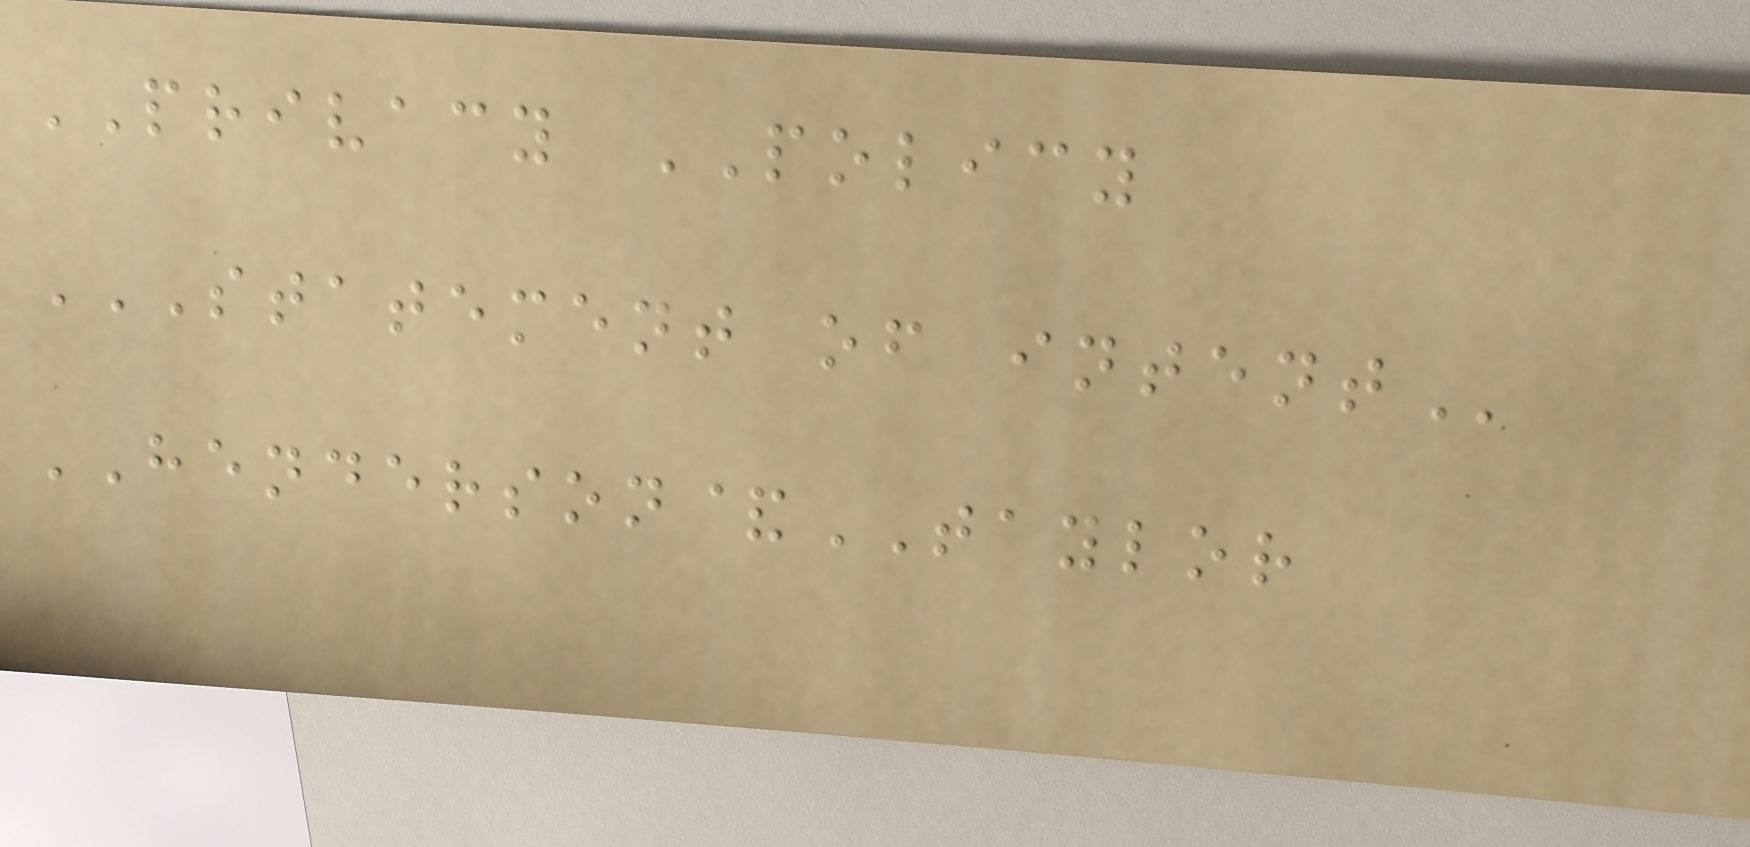PRIVACY POLICY
STATEMENT OF INTENT
HENDERSON&TAYLOR
